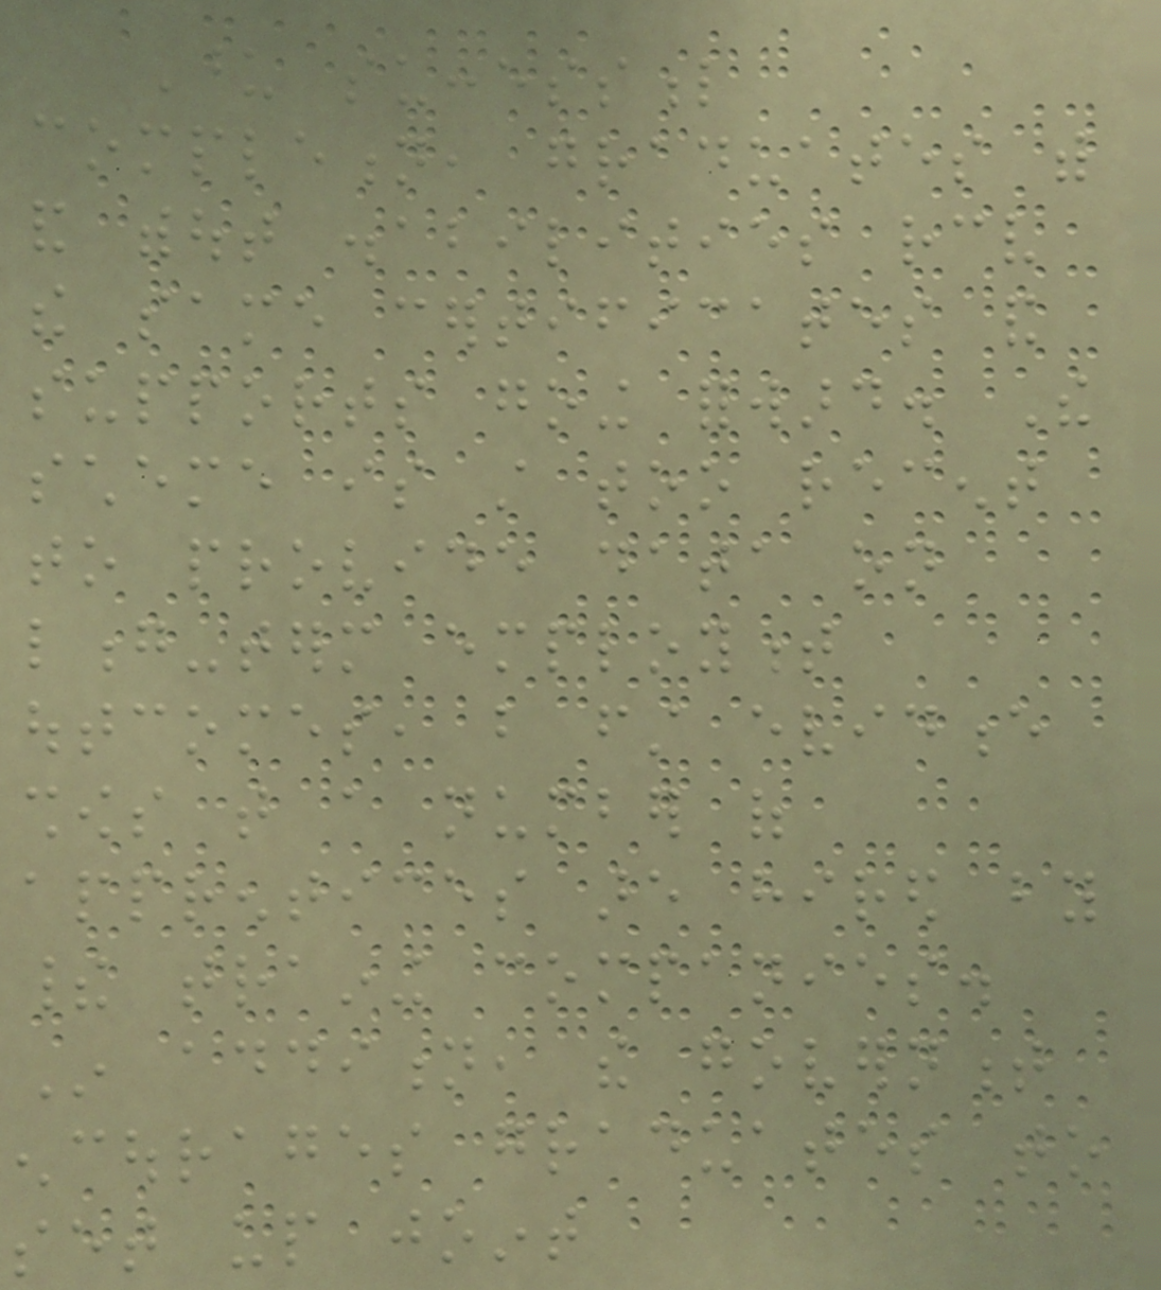Upon successful
completion, graduates with
and without disabilities receive
the same certificates and
supports going forward. The
scheme is still too recent
to provide data on
long-term employment
outcomes, but first evidence
shows that a number of
apprentices are hired by
their training companies.
In addition, the government
encourages graduates to
set up joint
